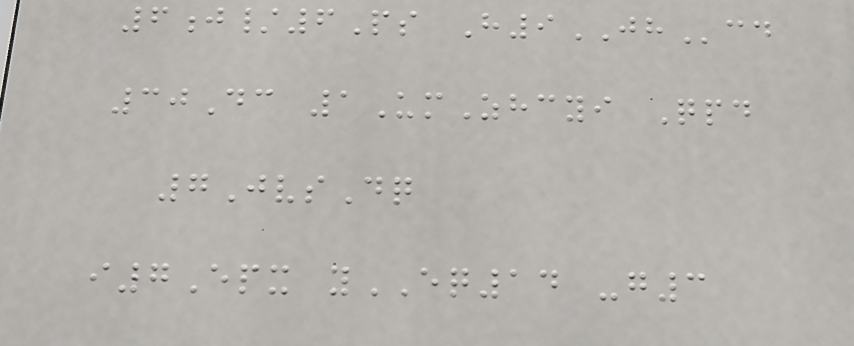6j/6Ps H9JHcd
30Dc 1UmZhcyi Qpd
7JvsDq
i7Epx yEQ14 -g3
